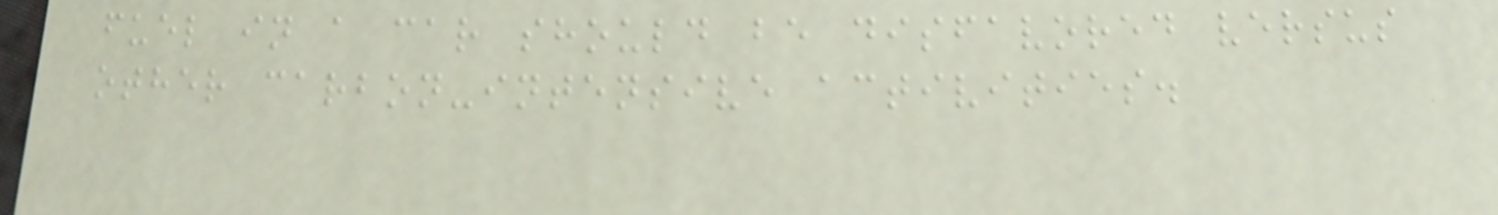fuel in a car should be disfavored versus
other carbon-intensive activities.
